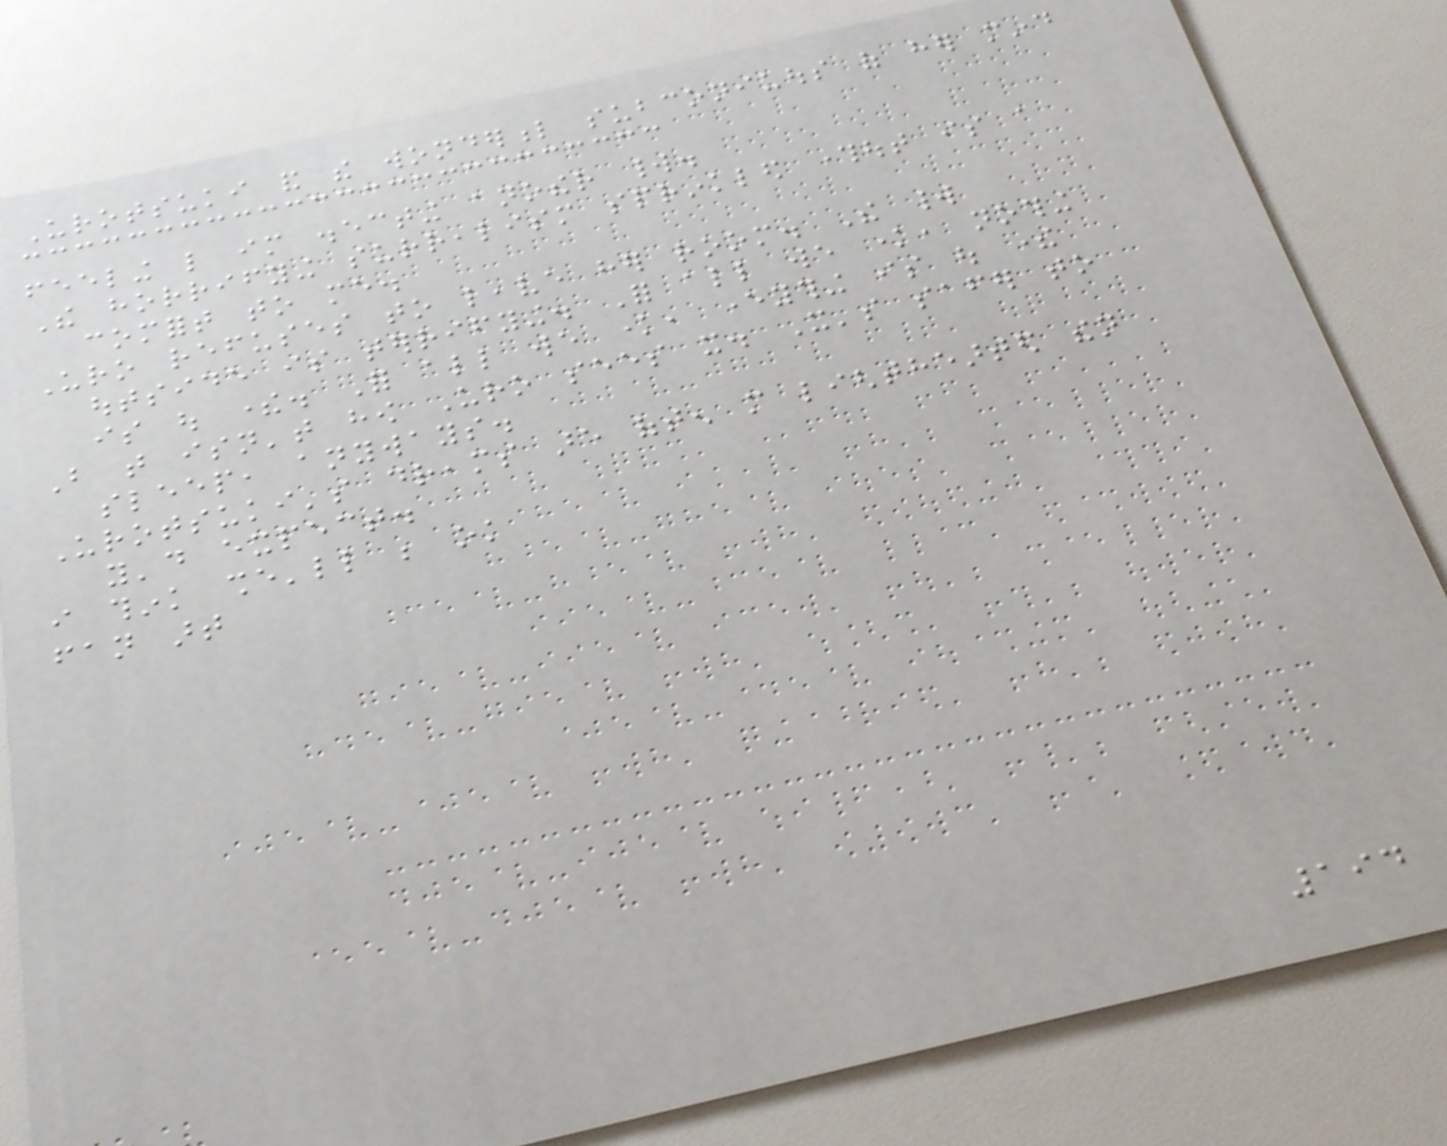Urotsuki and the wonderful subconiuous of her mind
feeling like im disecting another world.
The horrifying surrealism sprinkled throughout is a
comfort to me.
Uro refuses to leave her room. The world
outside is terrifying. For all we know, nothing
is out there. For all we know, everything is out there
But that isn't how Uro sees it. It's safer to
sleep, anyways.
Urotsuki's dreams are often more lighthearted then
you'd expect.
i think she'll be ok
fan art
194
